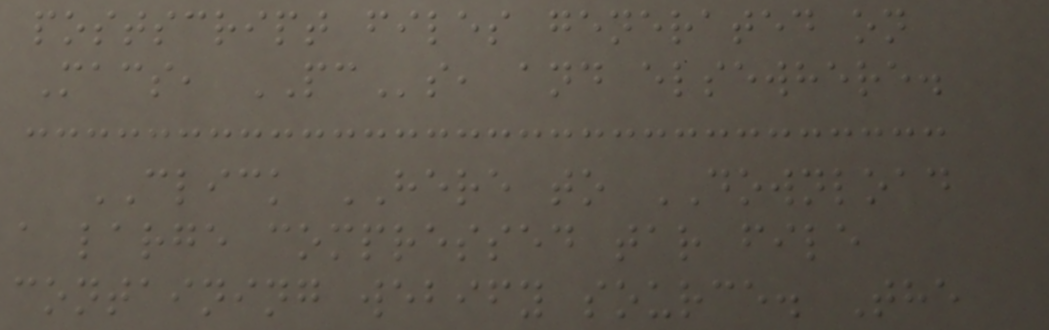postscript files generated on
Macs, PCs, and elsewhere.
CLICK HERE to DOWNLOAD
a large compressed tar file
containing webify source. The
